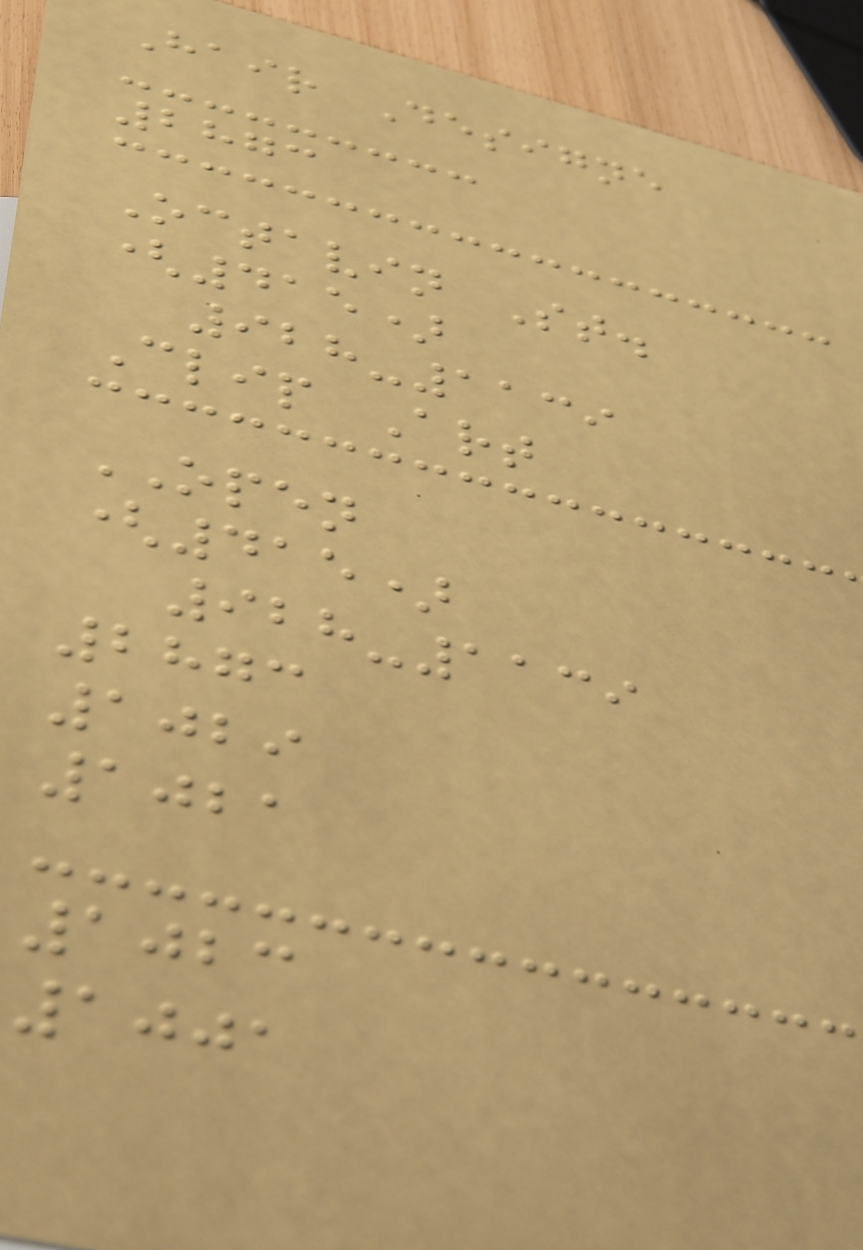Hair Designe
2873
Octavin St.
(415)
928-1139
Clip Art
OPEN
(415)
928-1139
2873
1029
1021
1023
1001
